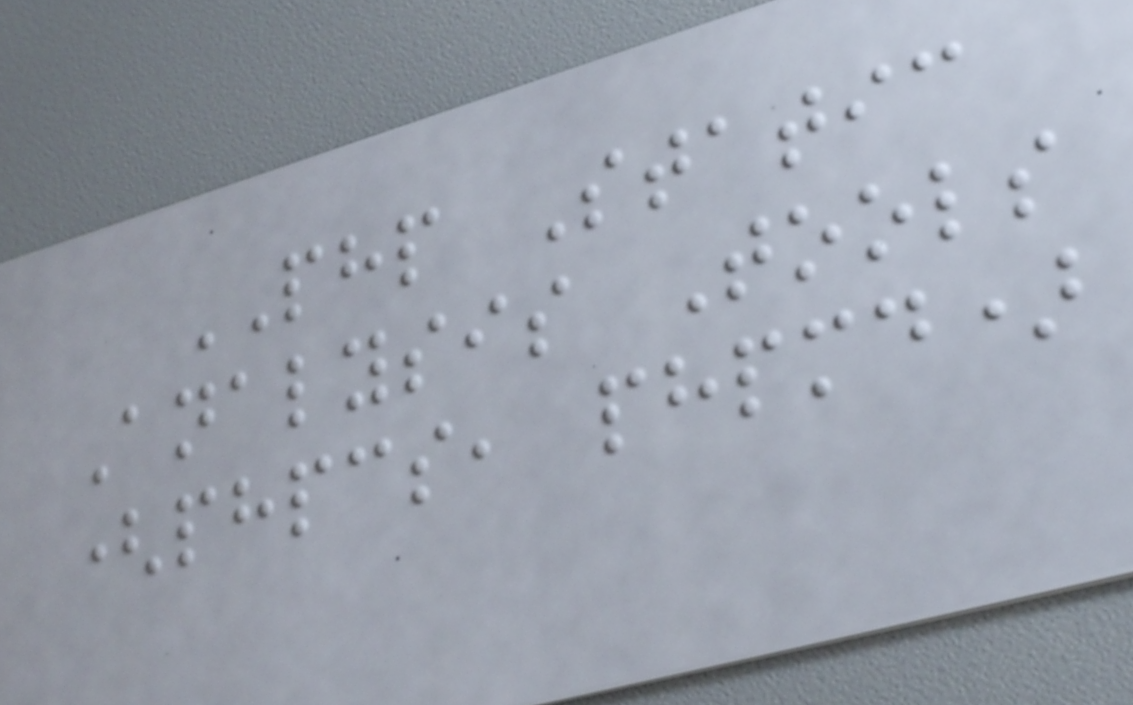PHP Static
Analysis Tools
(phpcs, phpmd)
